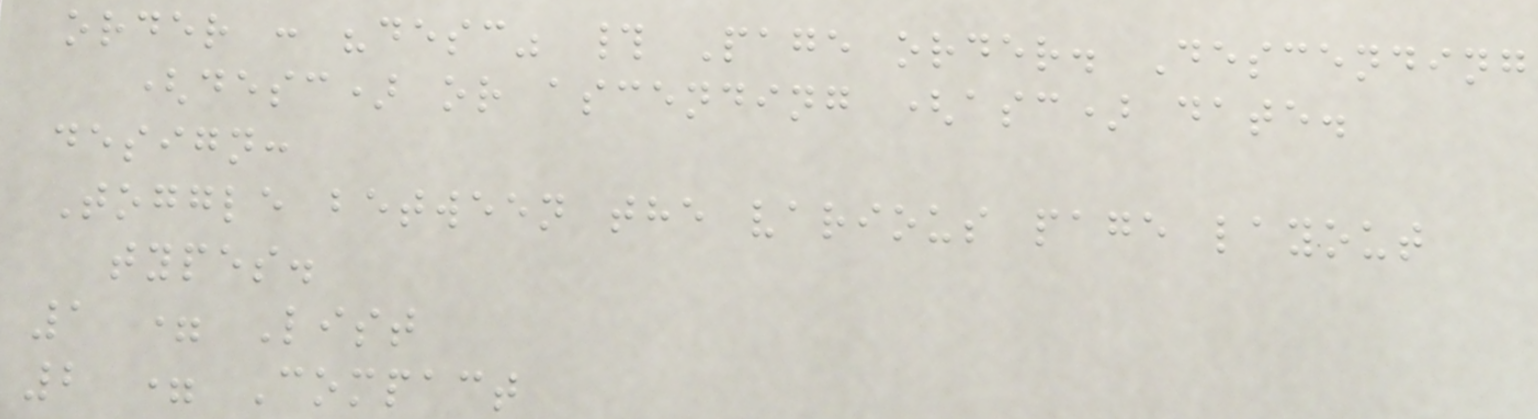order : "desc" # Page order. Descending
(desc) or ascending (asc) date.
design:
Toggle between the various page layout
types.
1 = List
2 = Compact
